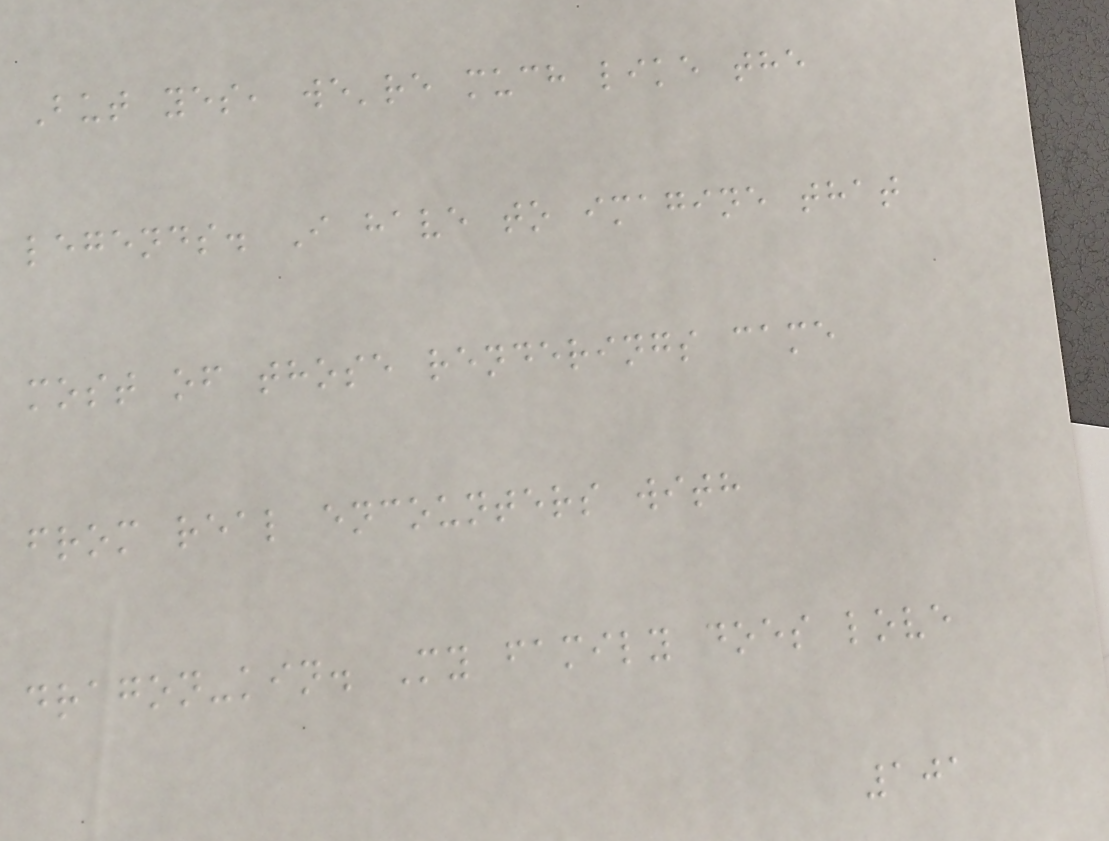But yes, we're much like the
legends. I have to imagine that
most of those renderings came
from real encounters with
dragon-kin. My family does love
101
